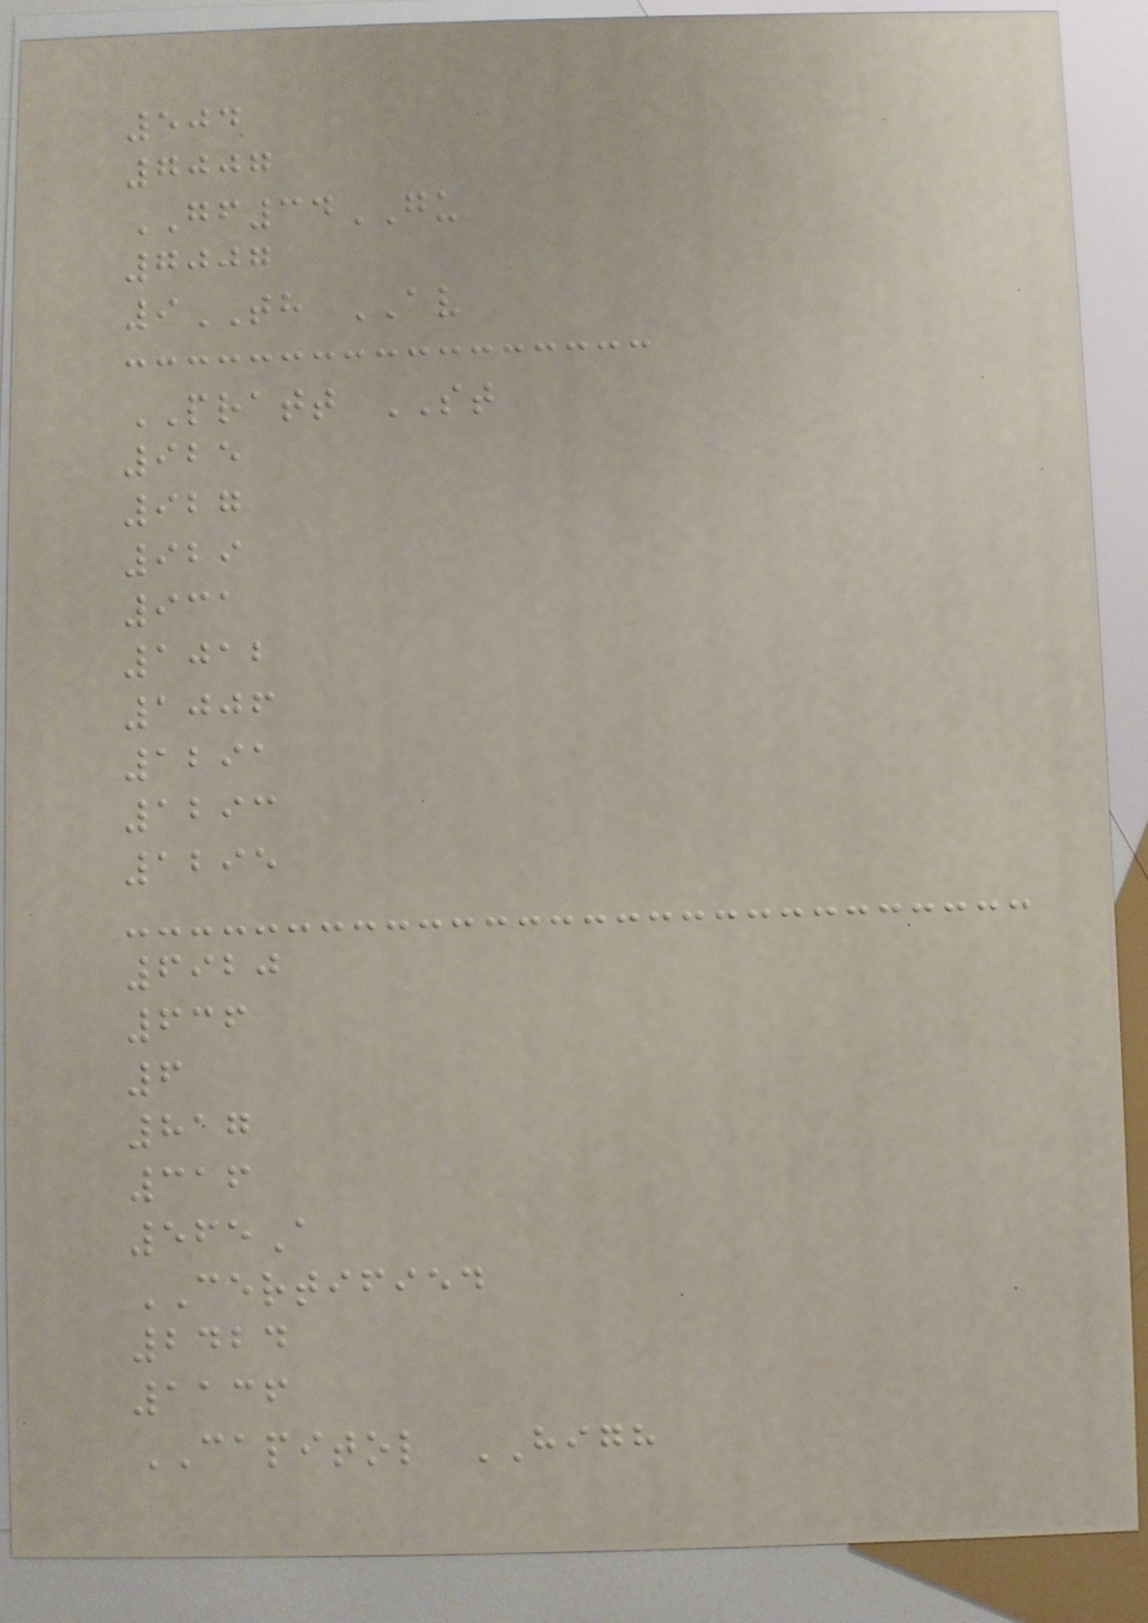504
7007
GF34GU
7007
9TH AV
PRATT ST
925
927
929
931
1012
1006
1291
1293
1295
6920
636
6
817
316
565A
CERTIFIED
2424
1136
CAPITOL HIGH
